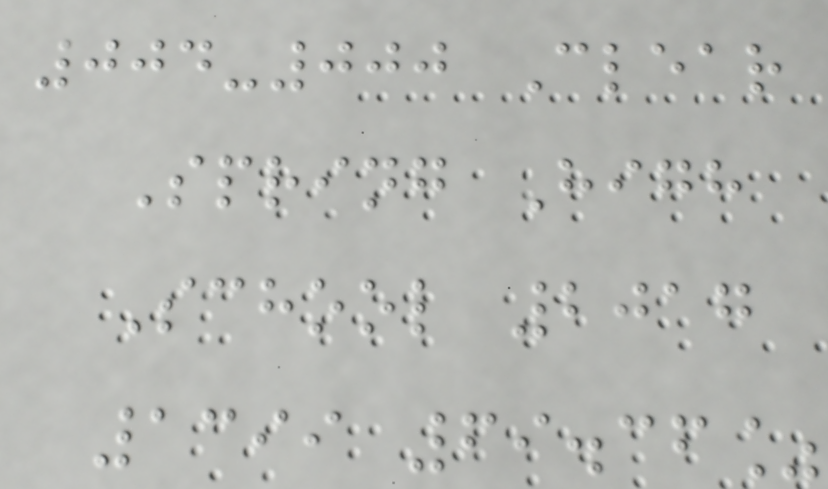004-000 Clear
Spring High
School 2017
1399 69.36%
